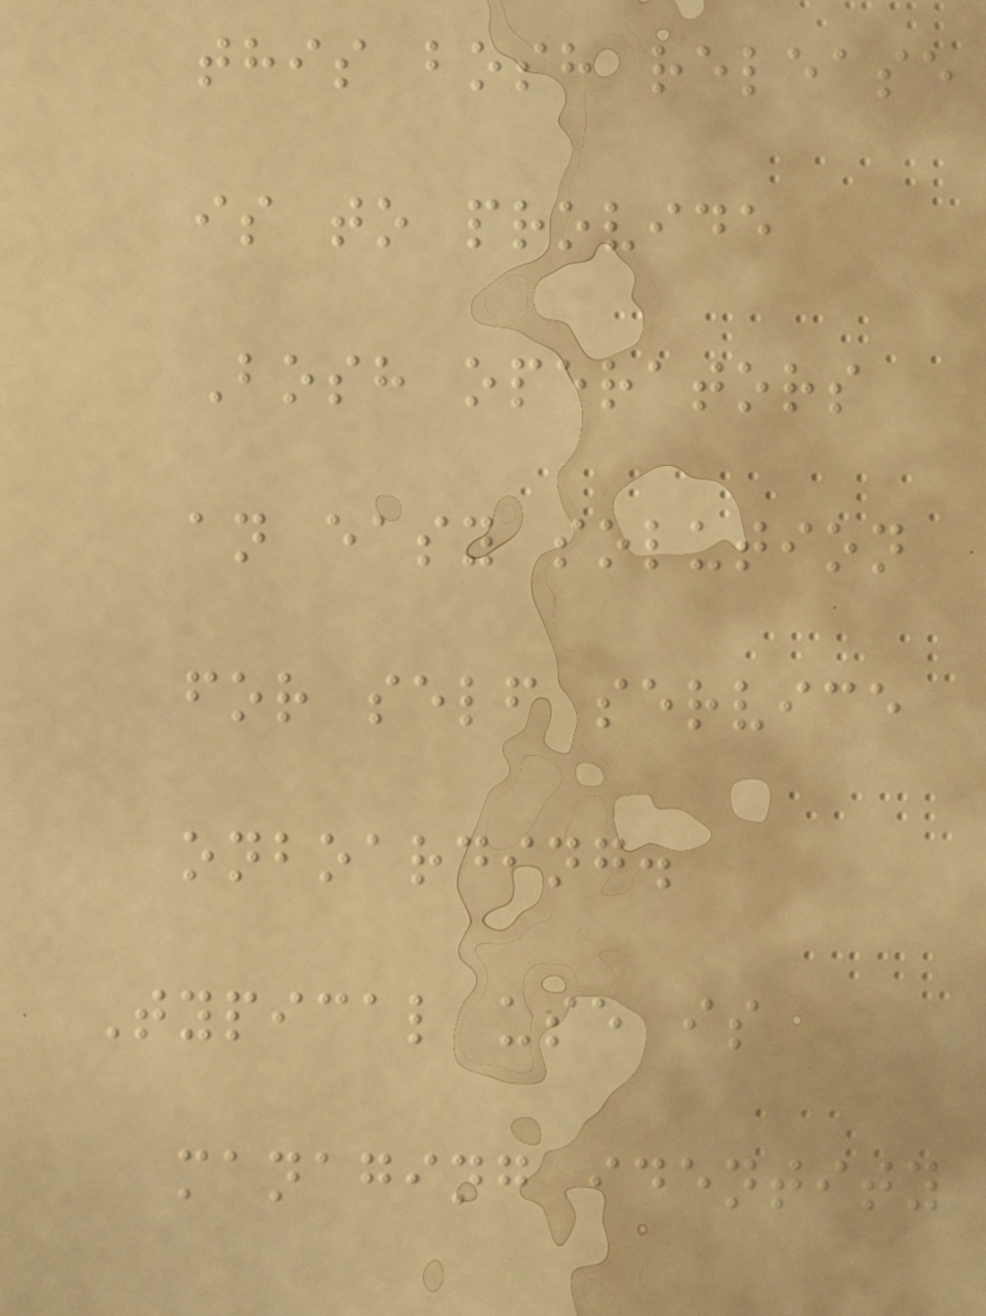this bosh release
is to provide
Bosh operators
an easy solution
for self service
onboarding.
Typical use is
managing identity
